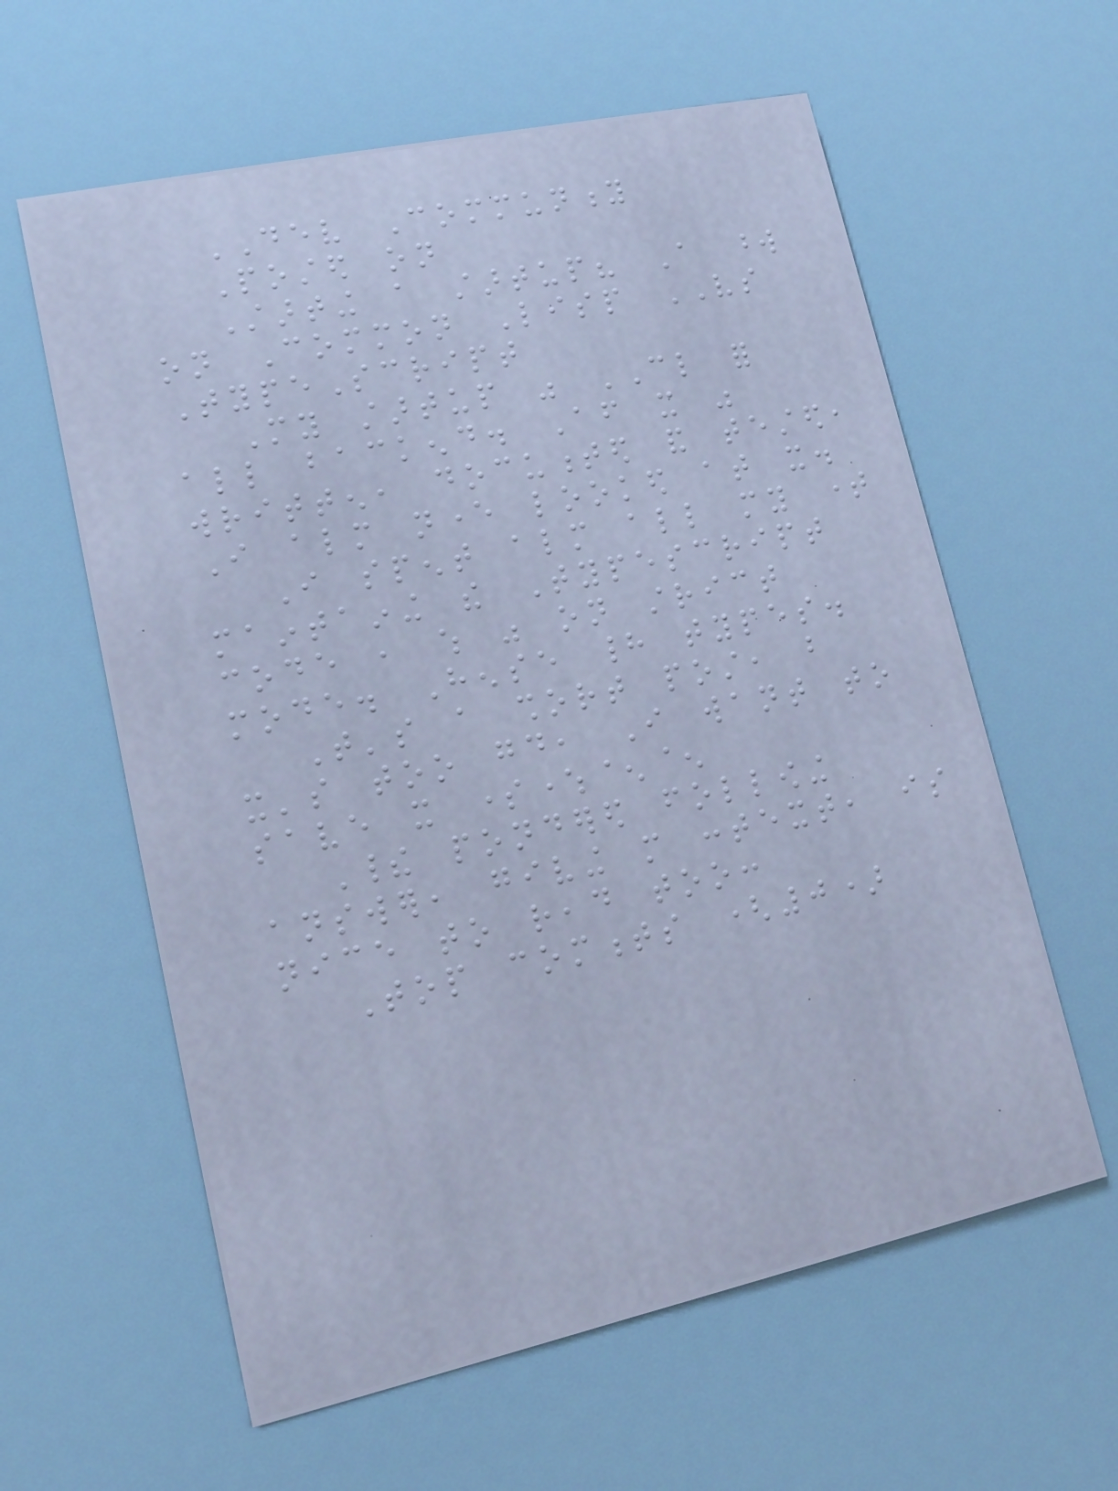DEV Community
Posted on
Starting a startup? A word
on Common Lisp VS
TypeScript
My startup was CL for
all backend. After it was
written, documented and tested,
I almost never looked at it.
I spent almost all my time
maintaining the Typescript
code , which was on strict
mode. Hense had types.
That's a short post, but
it's too good, I want to
save it somewhere^^
Their pondered following
answer, giving more context, is
nice to read too:
Top comments (0)
